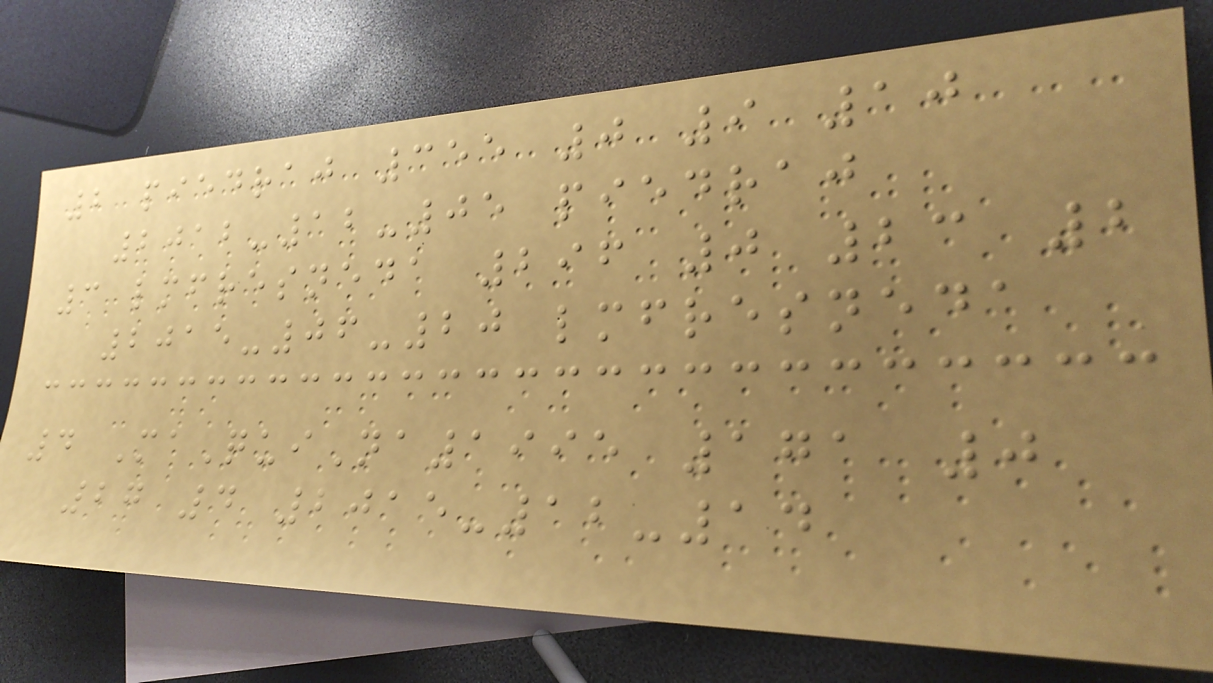2 piedraj 355 0 9 10
2012-12-05 piedraj
3 lmfresneda 296 0 23 2
2015-06-20 lmfresneda
4 MaQuiNa1995 171 0
27 4 2015-12-14
